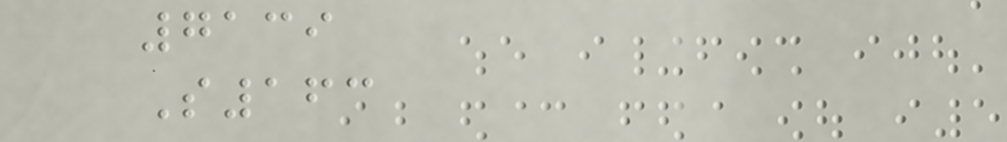7139
S163
